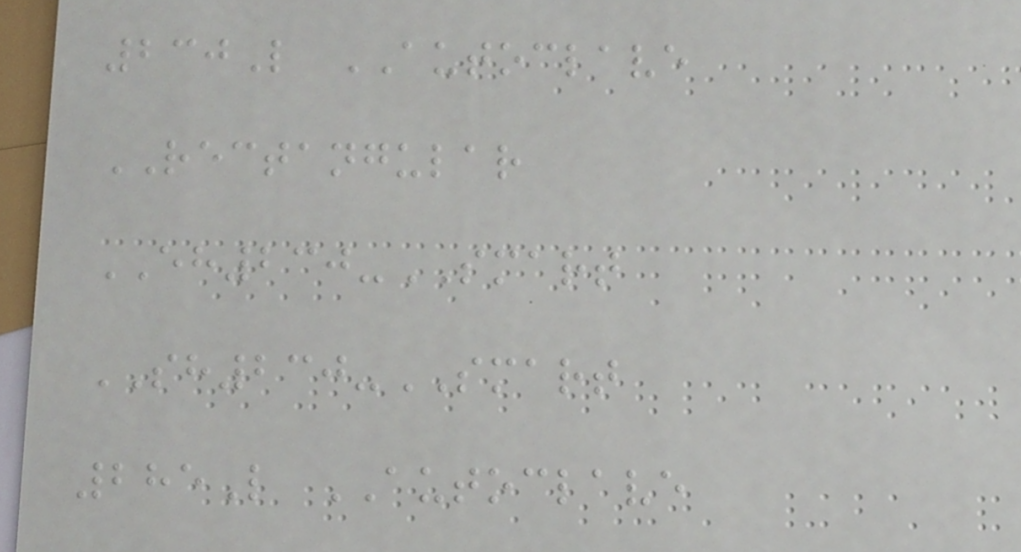230L AUTOCLAVE
RECTANGULAR
EH230-SMART
SH230-SMART
285L AUTOCLAVE
